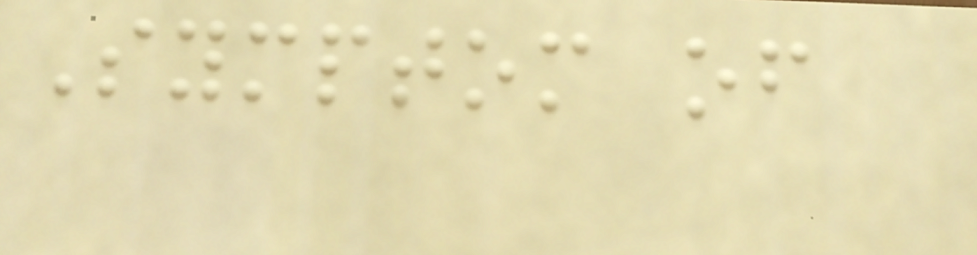Symptom of
